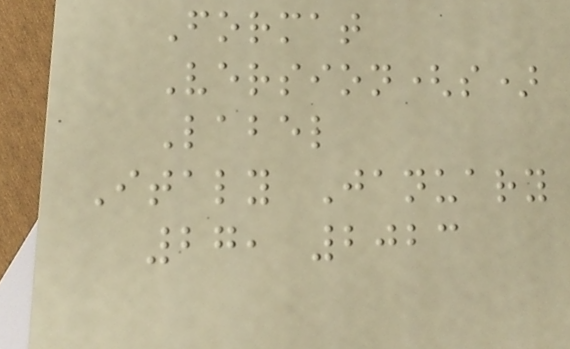Format
Version(s)
Label
Italy January
27, 2023
